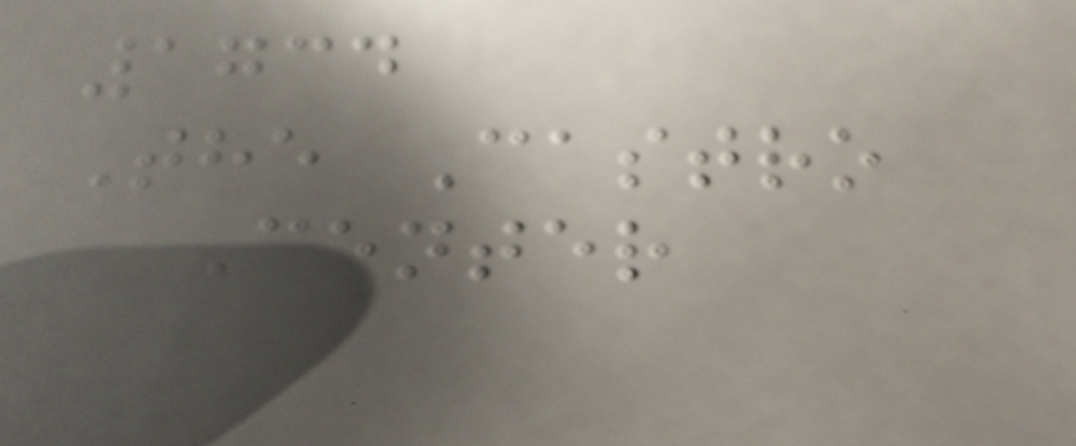1734
The Castro
Center
